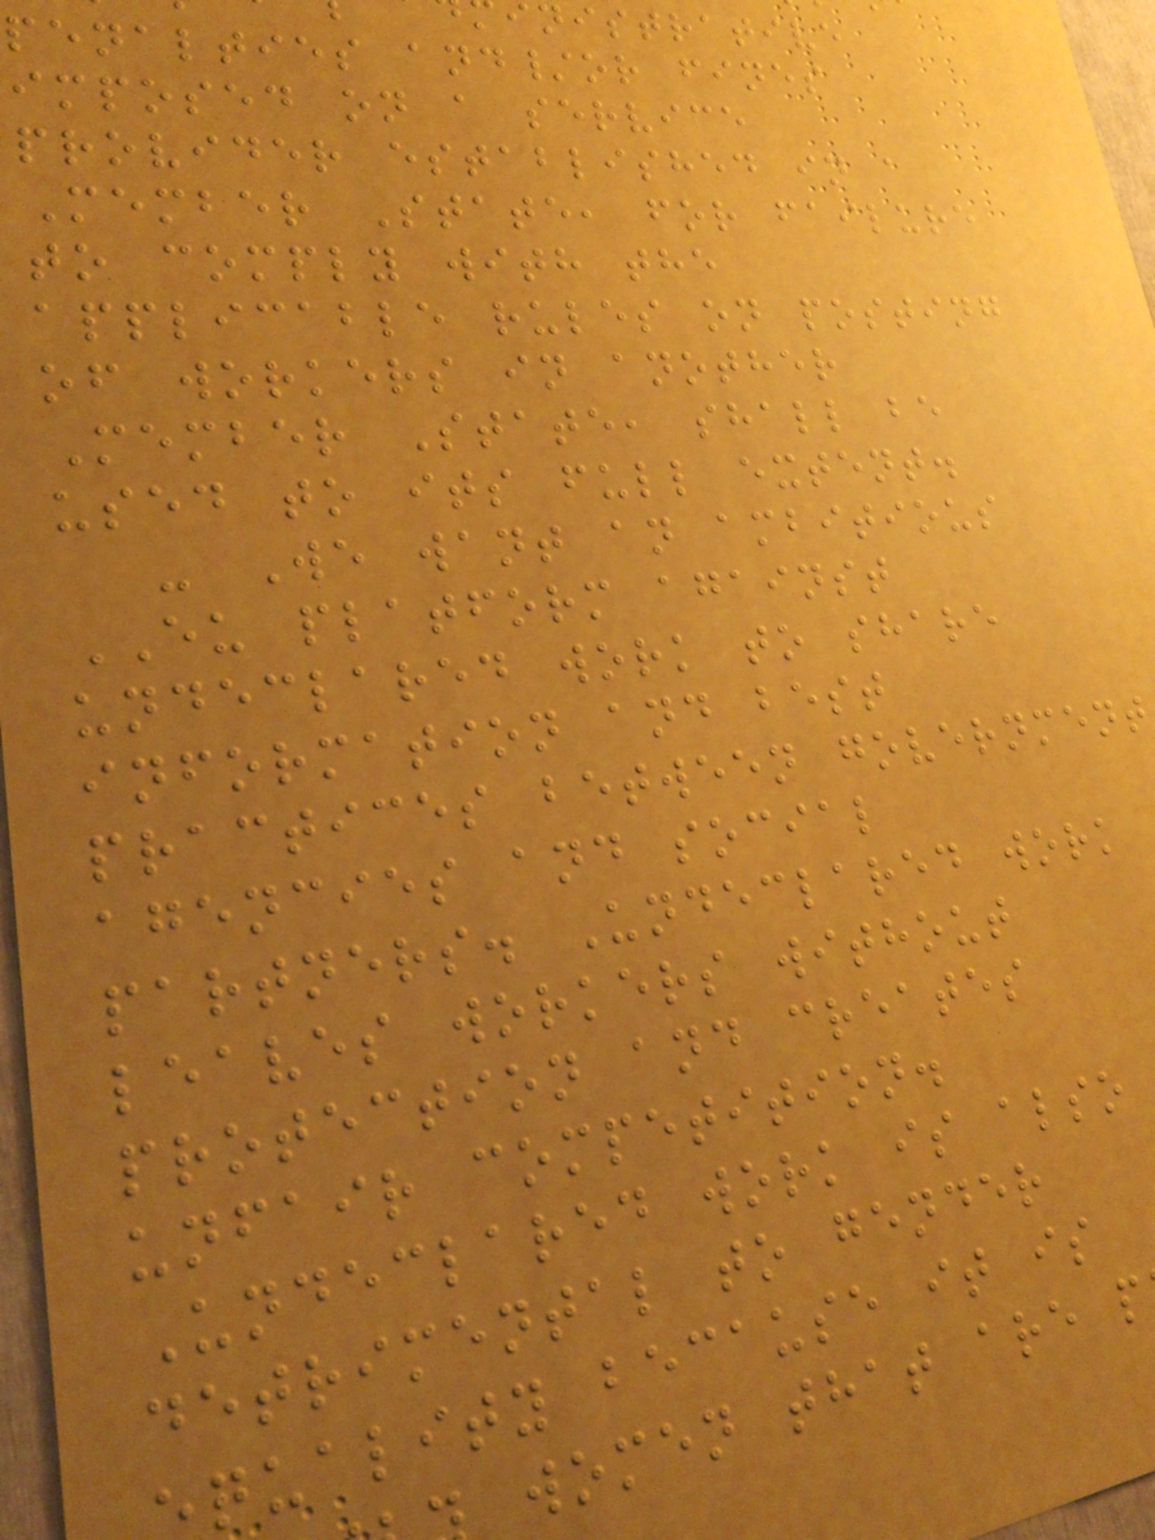nistrative
penalties and/or fines
imposed on a service
provider established in a
Member State, for failure
to comply with the
applicable rules on posting
of workers in another
Member State, shall be
used to its full extent.
- We want an ambitious
EU platform against
undeclared work to share
information and best
practices between government
agencies and social
partners. Undeclared work
leaves workers without
protection and creates
unfair competition.
Undeclared work is also
detrimental to gender
quality because it is
women that are p
